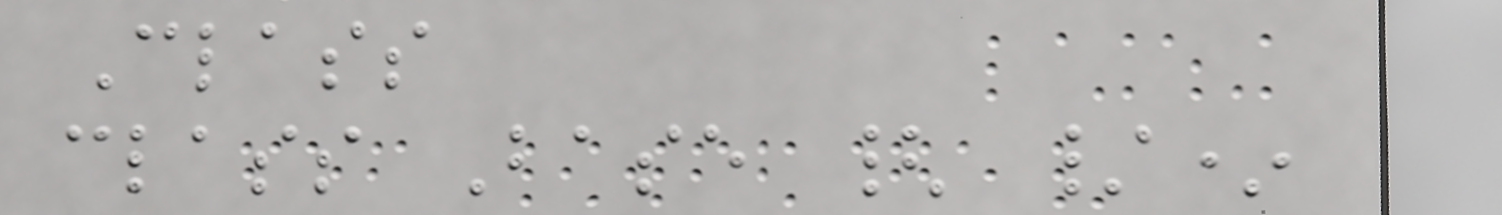Class
class Base { /*
